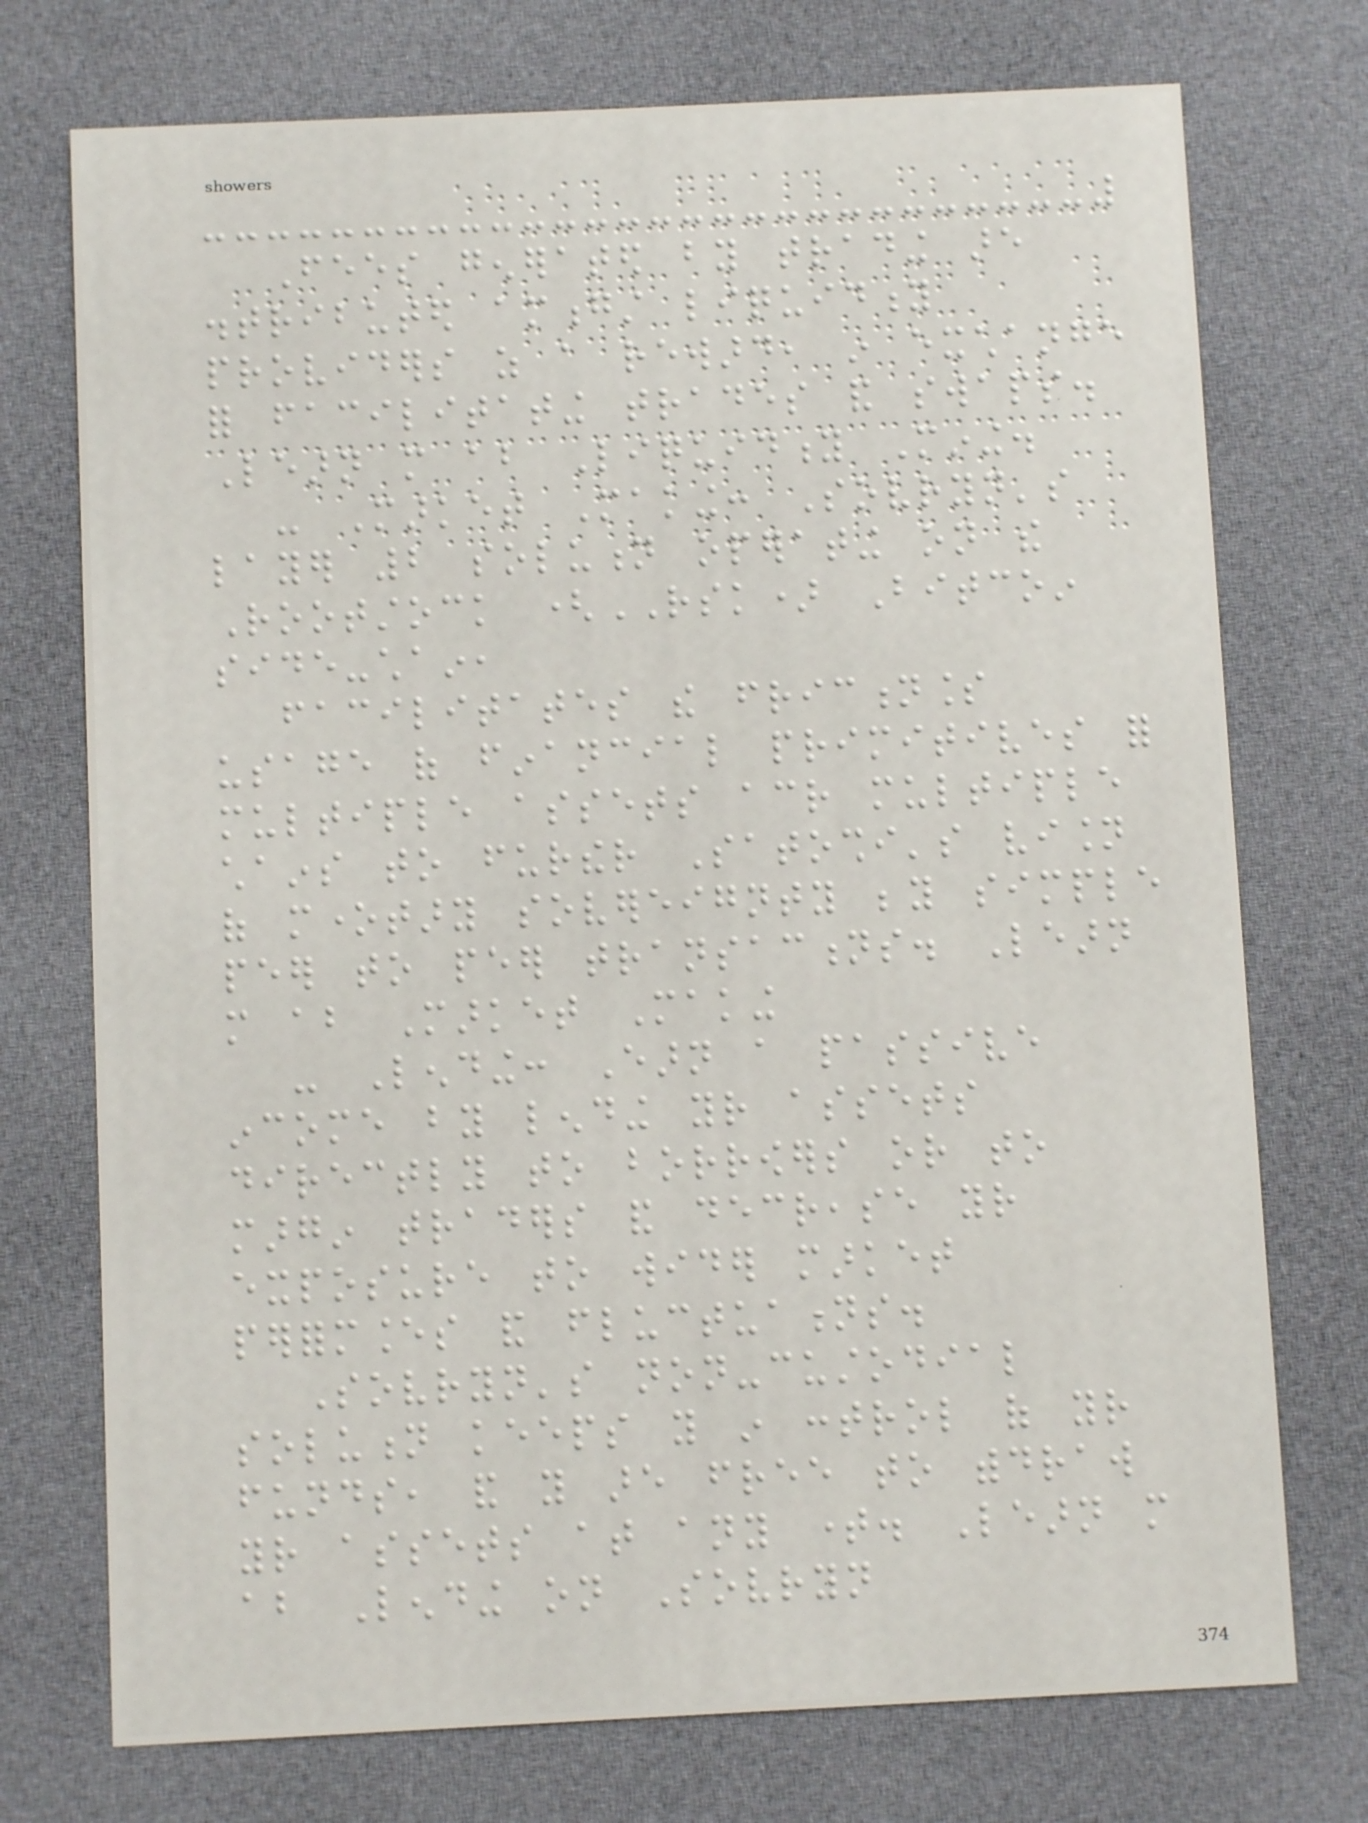Fees generated by trading are
distributed amongst liquidity
providers as a reward, in exchange
for facilitating trades and swaps.
Learn more about Liquidity Mining.
- Market Making: Sovryn's
layer 2 solution operating on the
Rootstock (RSK) Bitcoin
side-chain,
facilitates the frictionless
usage of financial primitives for
multiple assets across multiple
chains to further Satoshi's vision
of monetary sovereignty beyond simple
peer to peer transactions. Learn
more about Market Making
- Lending: Earn a passive
income by lending your assets
directly to borrowers or to
margin traders and decrease your
exposure to wider market
performances and fluctuations.
Sovryn's non-custodial
solution keeps you in control of your
funds, and you are free to withdraw
your assets at any time. Learn more
about Lending on Sovryn
